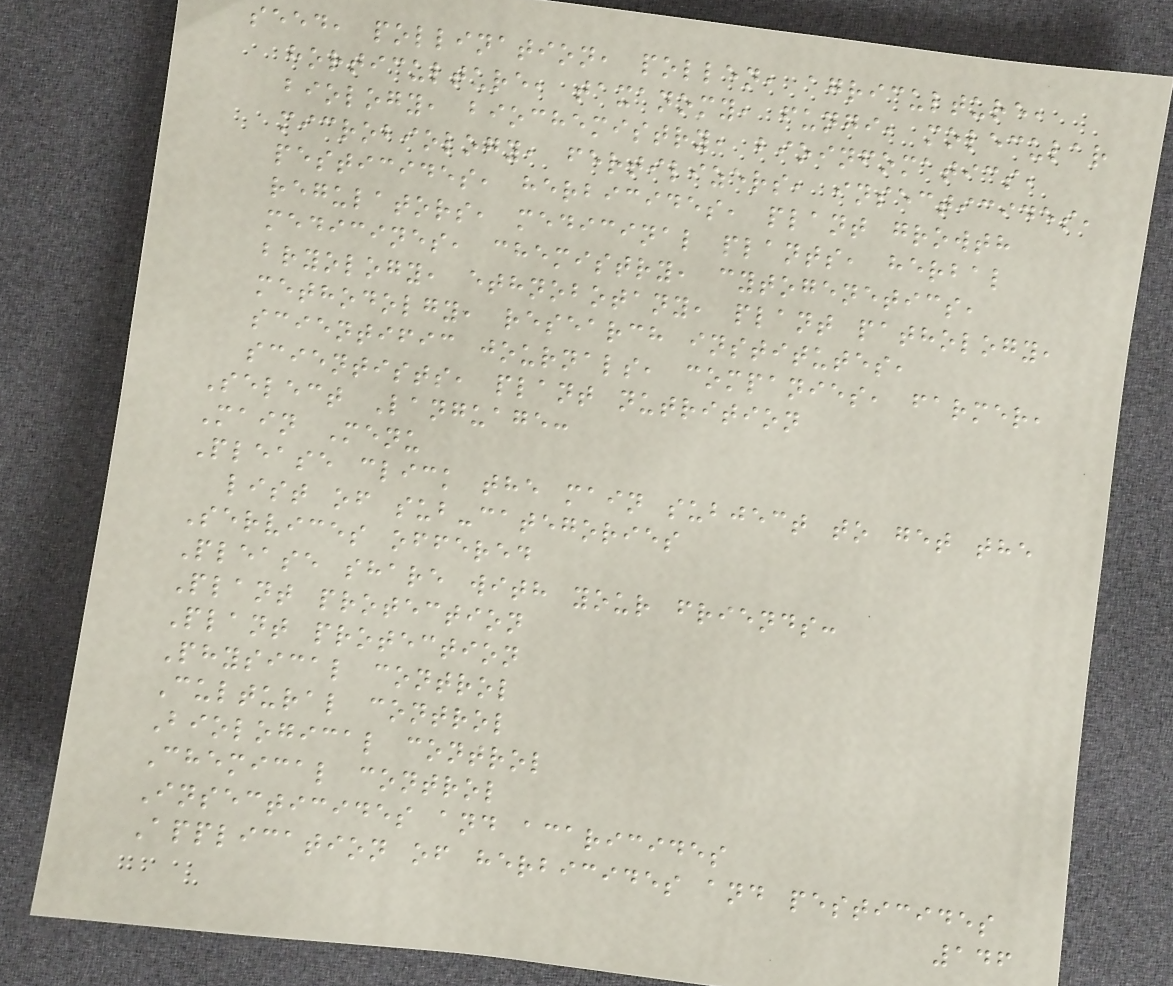seed, pollination, pollen, agriculture,
horticulture, taxanomy, fungi, molecular
biology, biochemistry, bioinfomatics,
microbiology, fertilizers, insecticides,
pesticides, herbicides, plant growth
regulators, medicinal plants, herbal
medicines, chemistry, cytogenetics,
bryology, ethnobotany, plant pathology,
methodolgy, research institutes,
scientific journals, companies, farmer,
scientists, plant nutrition
Select Language:
Main Menu
Please click the main subject to get the
list of sub-categories
Services offered
Please share with your friends:
Plant protection
Plant protection
Physical control
Cultural control
Biological control
Chemical control
Insecticides and acaricides
Application of herbicides and pesticides
146
